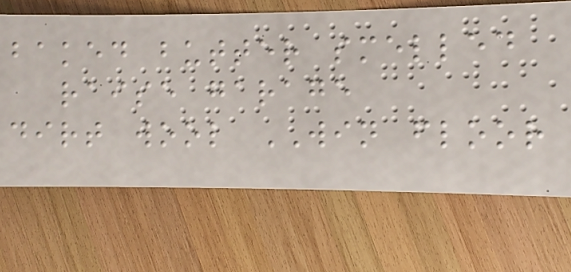baked butter smelled
raise garage
dirt wool WIN floor
